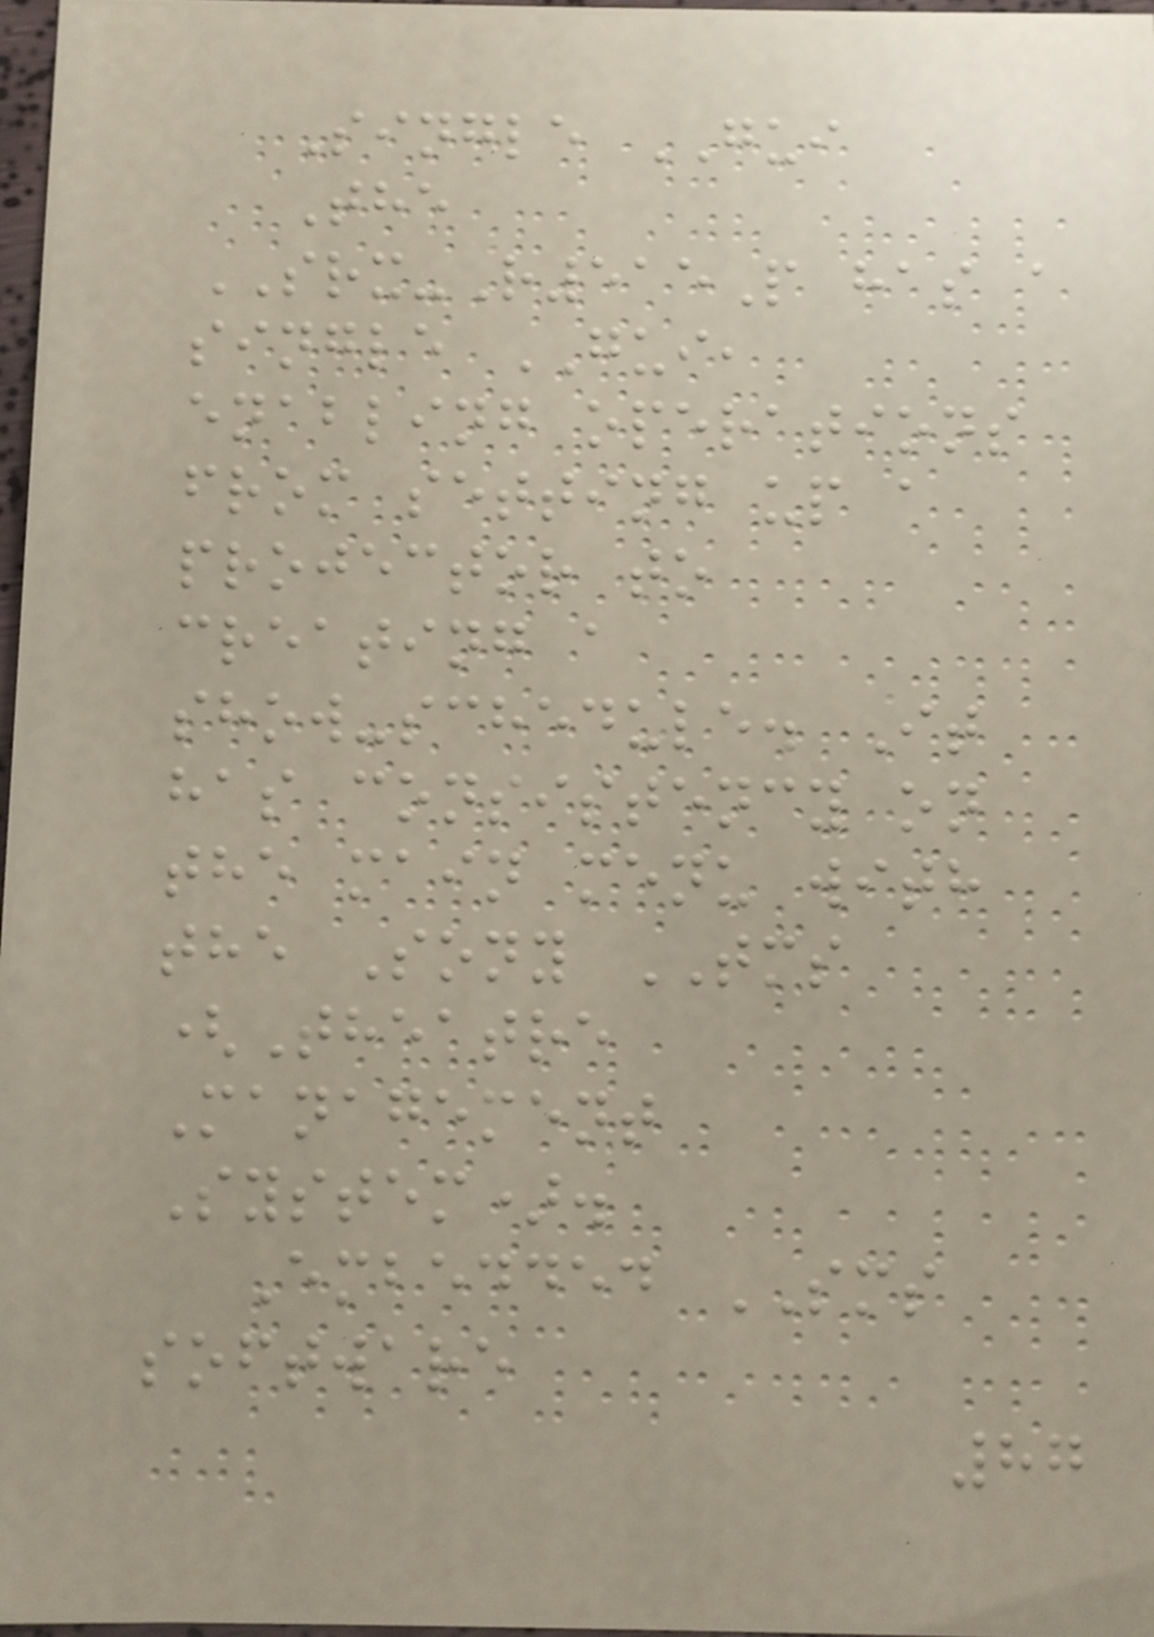Single GUI
The
SRX-R515P has a
single GUI,
enabling operations
from setting up a
projector to
creating a
show-schedule. It
has consistency on
the main menu with
the Sony TMS
(Theatre
Management
System).
Embedded SMS
software
87
